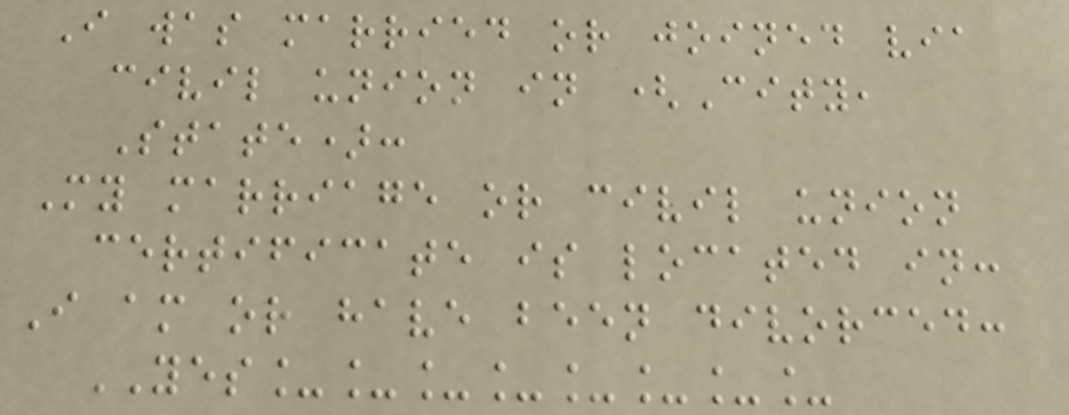I was married or joined via
civil union in (City,
State):
My marriage or civil union
certificate is located in:
I am or have been divorced:
YES________
